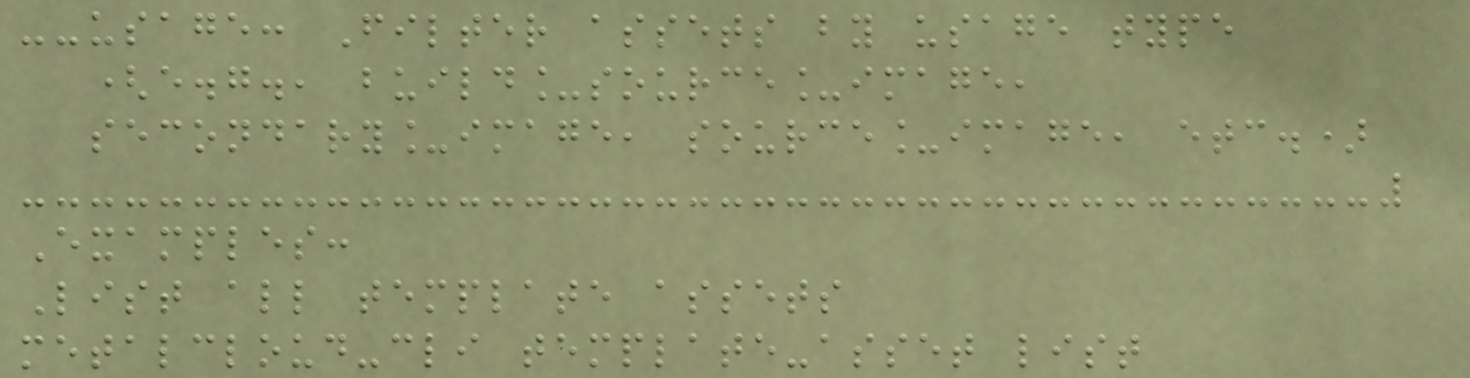--usage: Filter assets by usage type
(e.g., build_source_image,
secondary_image, source_image, etc.)
Examples:
List all template assets
metalcloud-cli template-asset list
